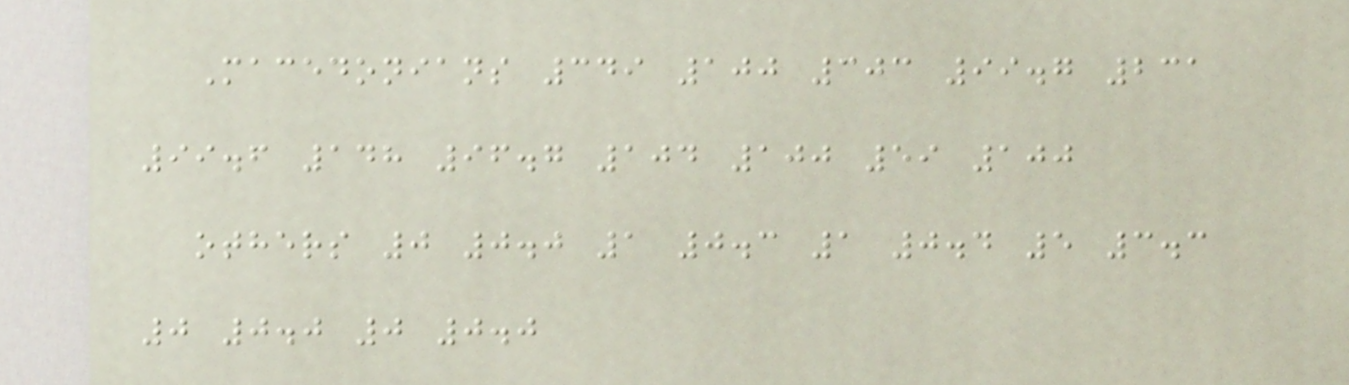Macedonians 349 100 303 99.7 231
99.6 148 96.7 104 100 59 100
others 0 0.0 1 0.3 1 0.4 5 3.3
0 0.0 0 0.0
